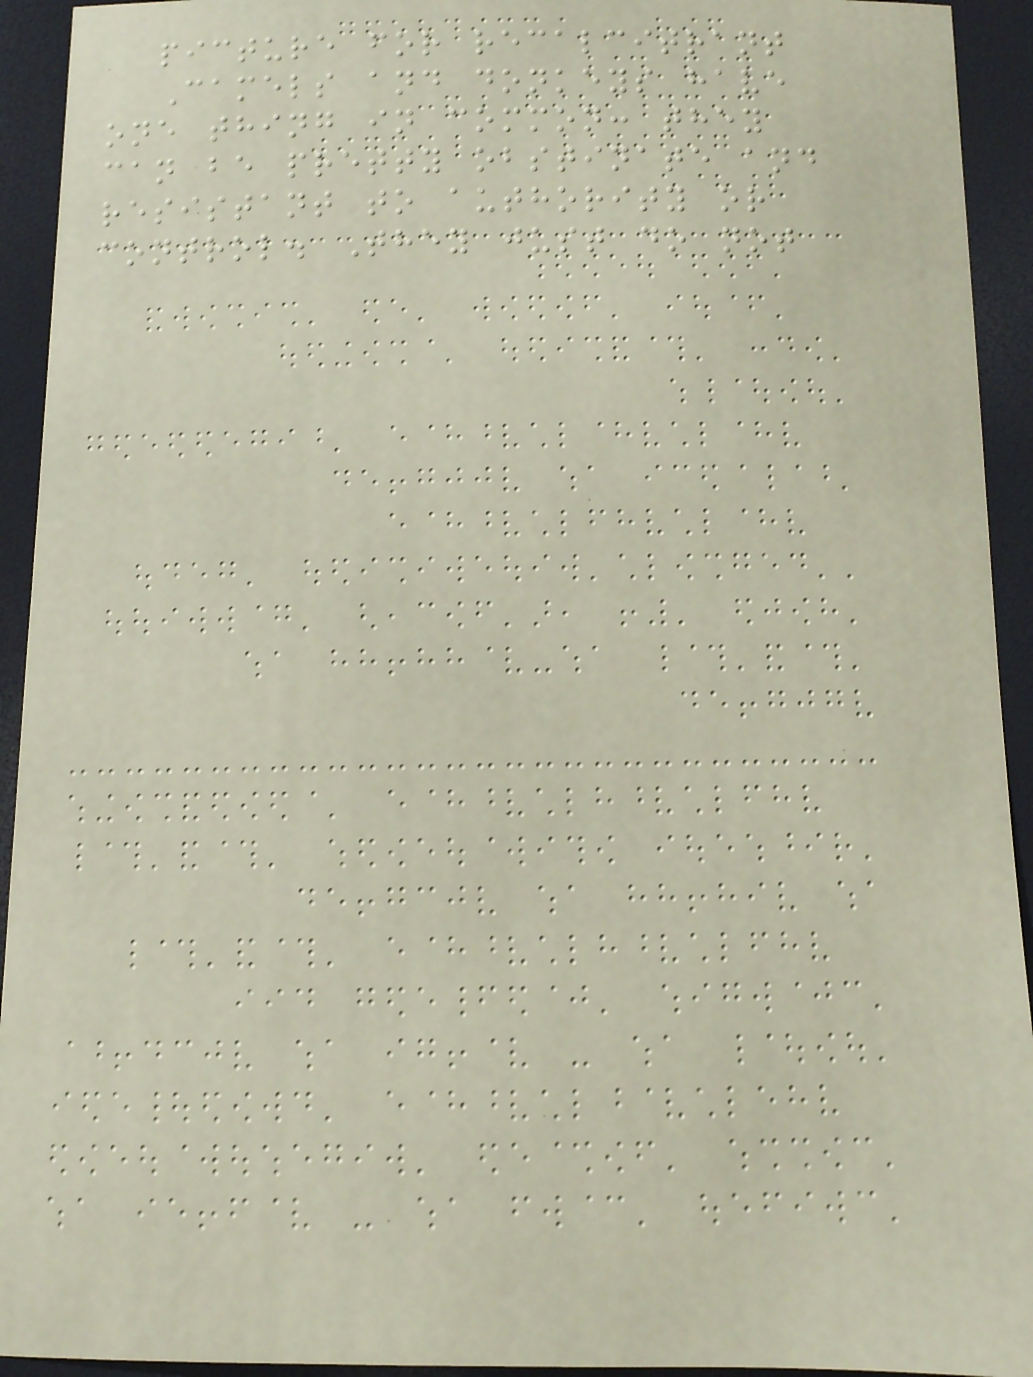picture for recalcitrant
Camels and donkeys have
one thing in common: they
can be pretty obstinate and
resistant to authority or
control. They just do not
